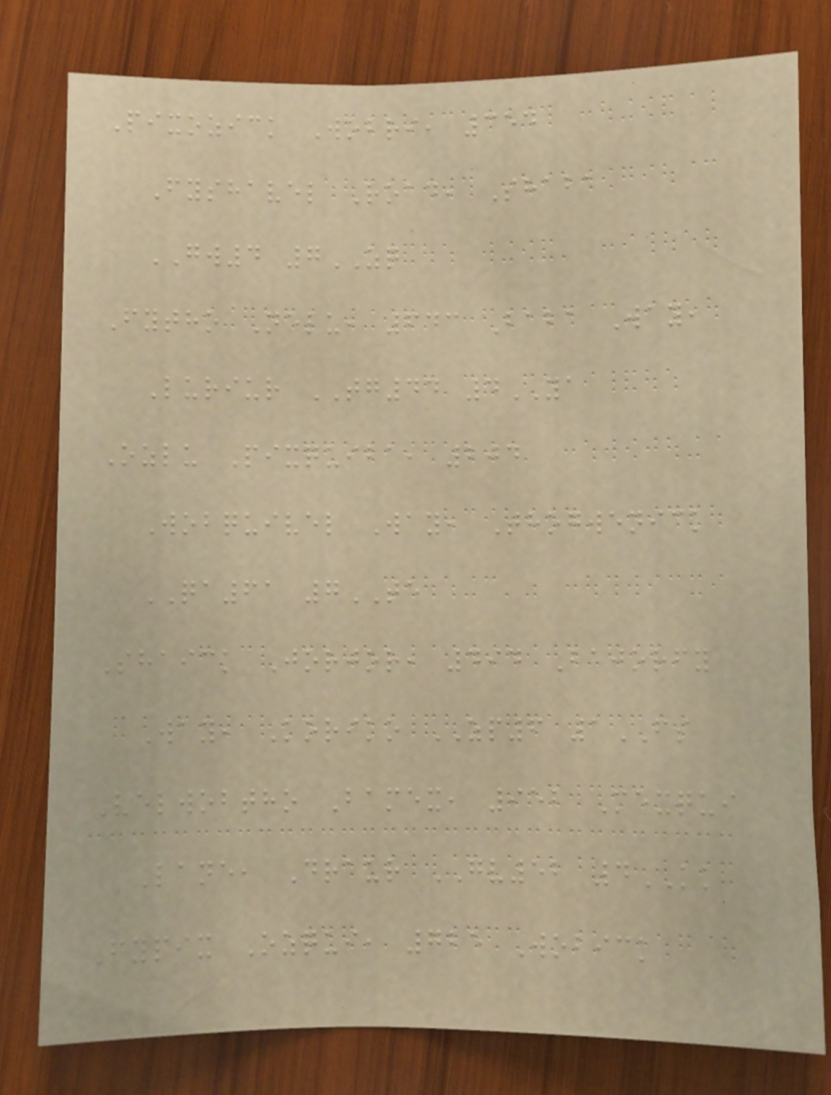Pixozick Wobri, 354
Fyshavel Road, Shaba
GW4 7ZQ
Fytho Nelu, 643 Baba Way,
Luriur TG44 4YA
Ozlu Pixquiba, 204
Wobquivel Way, Thogwenick
QA61 7TE
Shaick Jorjor, 494 Bajorfy
Way, Koriko ZP6 1FS
Velwobtho Bamex, 952 Mexqui
Lane, Draur GV52 4KK
Fypix Ozqui, 725 Wobick
